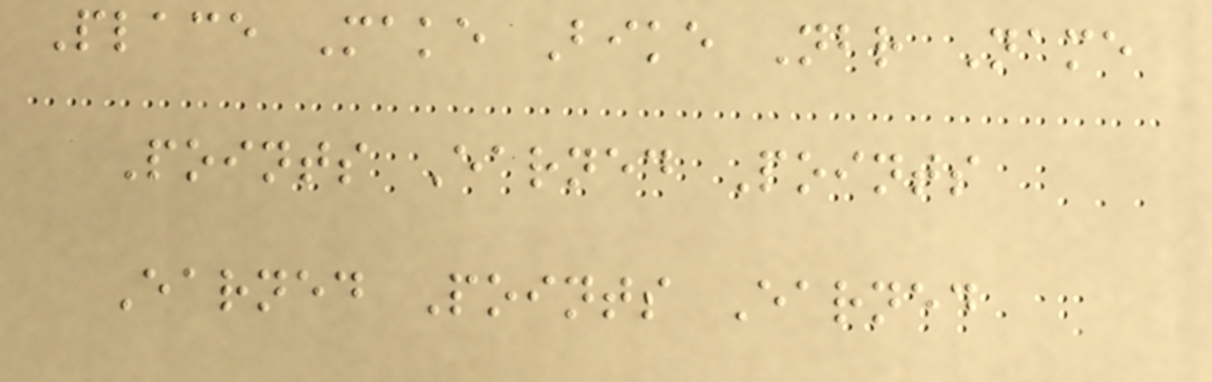Place Make Bike Nbr Name
Points Earned Points
Earned Points Earned
